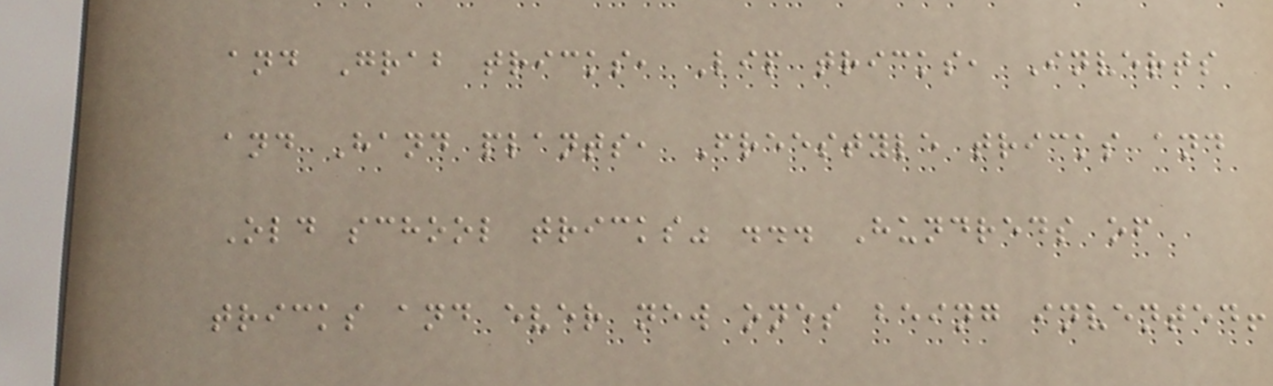and Grab tricks, Lip tricks, Inverts
and Hand plants, Freestyle tricks and
Old school tricks" ... Hundreds of
tricks and ever new ones being invented!
